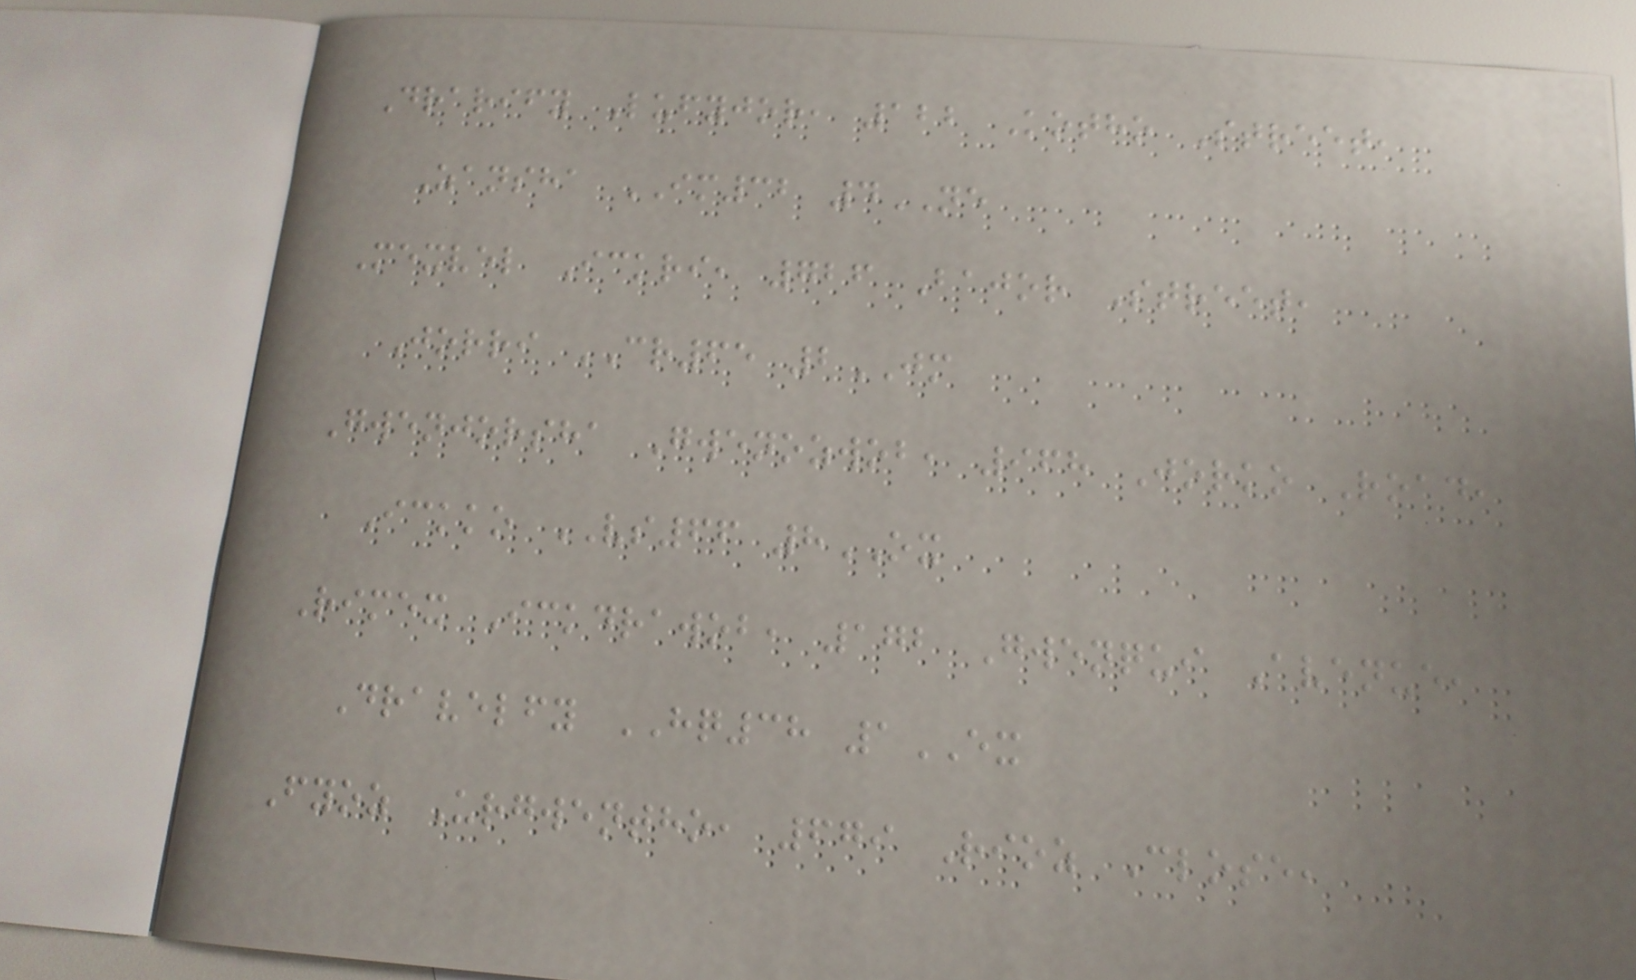Drarify Lufyjor, 122 Kotho Street,
Zansha IM32 4NE
Mexvel Ickri, 726 Bajor Street,
Jorri CR65 2JM
Gwenjorsha Gwenozwob, 968 Jorko Road,
Ickko VS66 8OX
Rimex Ickdrawob, 172 Gwenqui Avenue,
Dravelfy HQ38 1EX
Fyoz Urgwentho, 679 Rioz Close,
